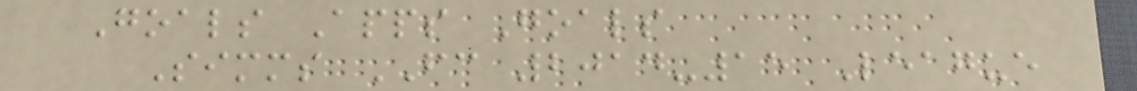Goals Apps Goals
Simms FC 2014-15 League
